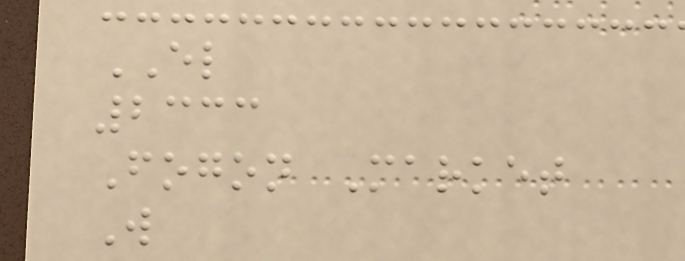EL
2333
Fogon Market
W
